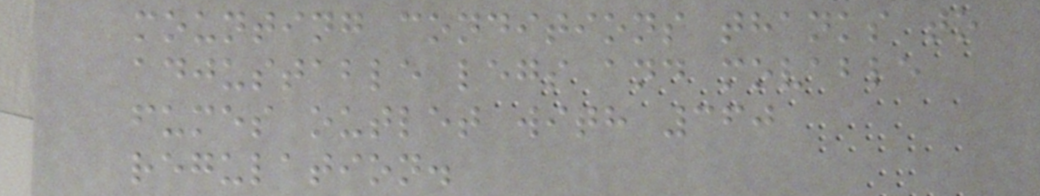mounting conditions thanks to
adjustable legs and movable
fumes outlet with 360
regulation.
